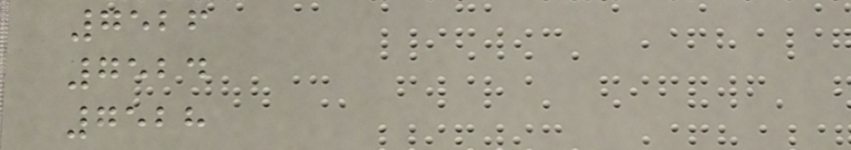7526
7524
7528
